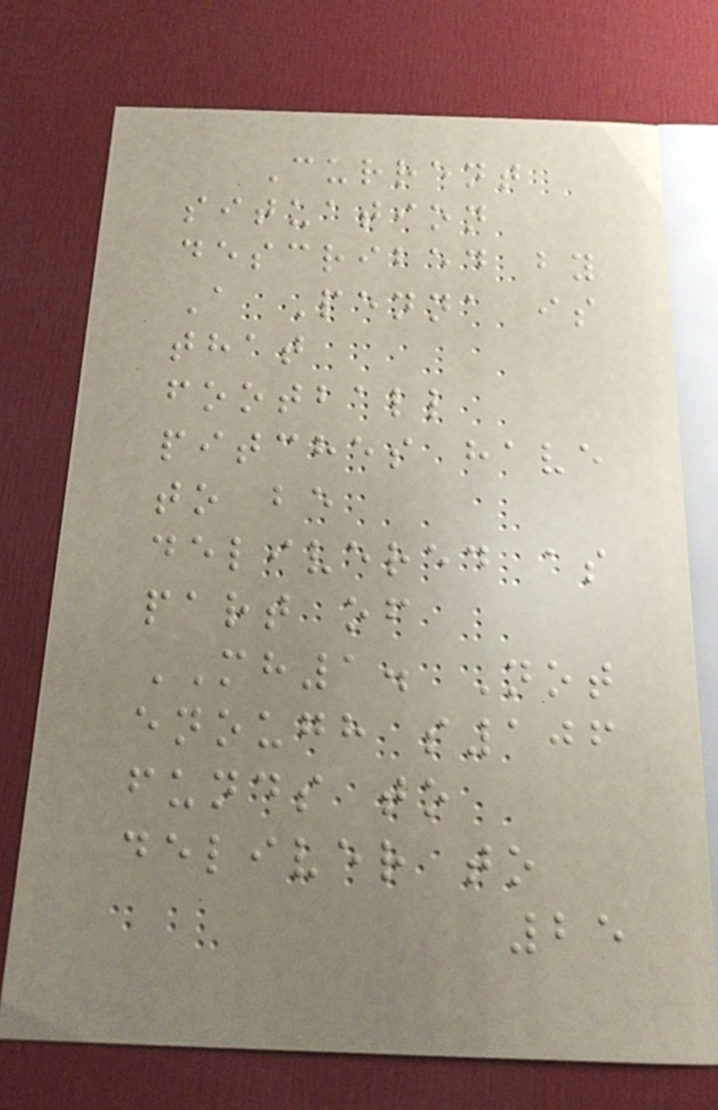Current
situation
described by
A Penna is
that
football
pitches have
to be
delivered as
part of
MH1. Not
enough s106
funds to
deliver to
25
